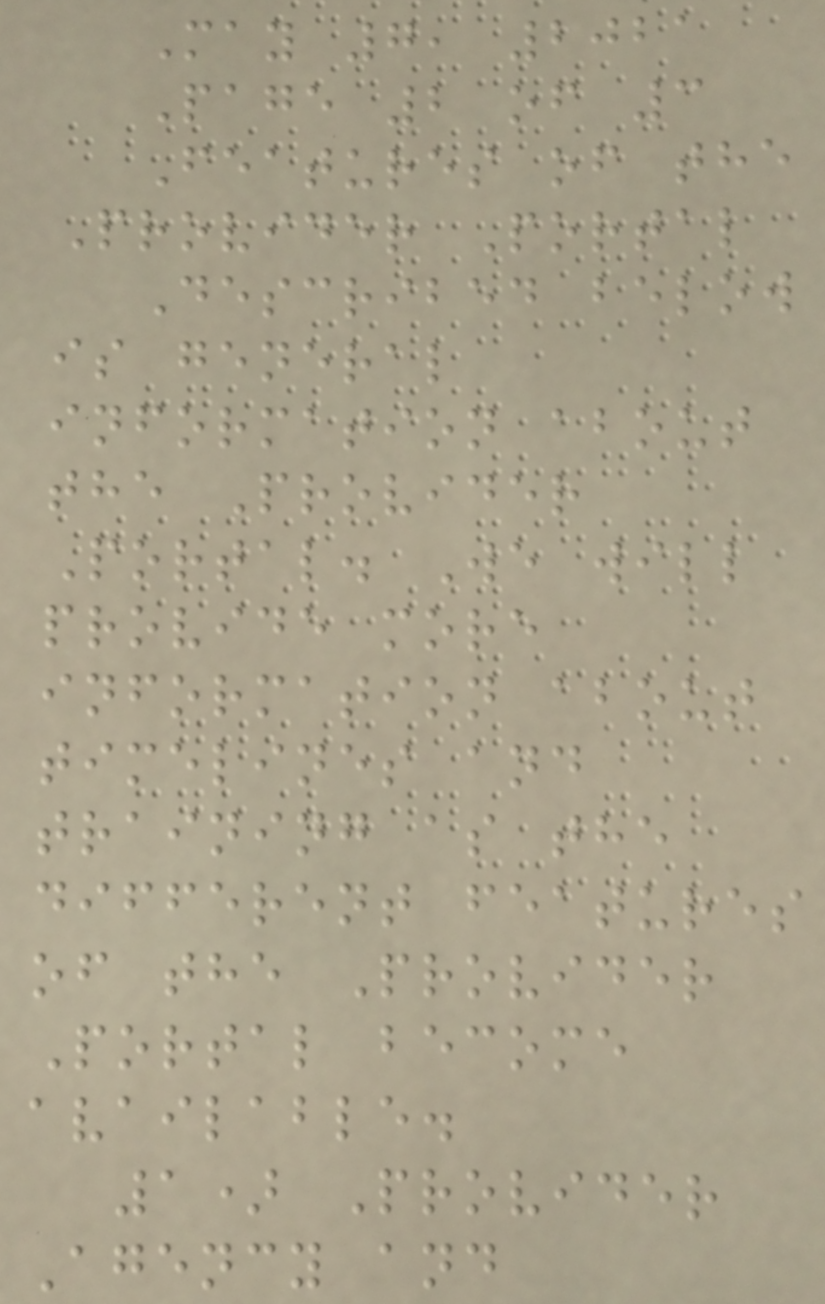May 7, 2021
Page 2 of 3
Features of the
Provider Portal
Described below
is general
information about
the Provider
Portal. We will
provide more
information about
timelines and
training as the
different features
of the Provider
Portal become
available.
1) Provider
Agency and
